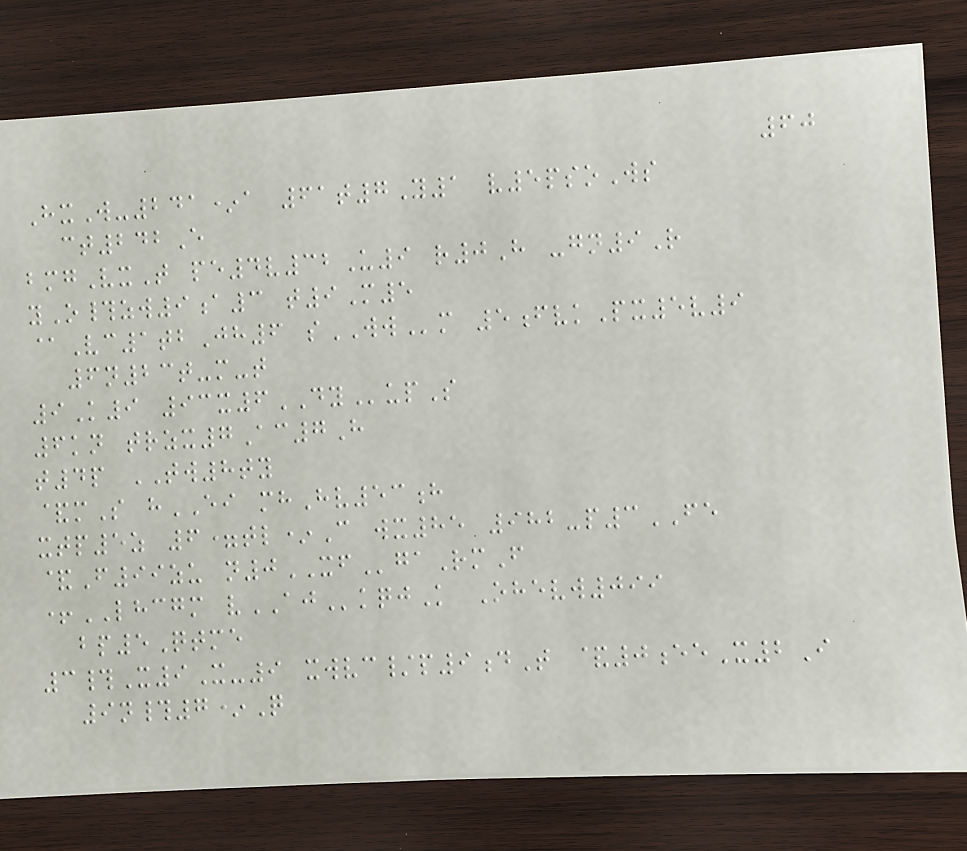60
HxW-241*a 61t7Y1 v5psoWs
ct242E
bmgVxT pe4v32U9 r0H -gn9R
yO#zw9a3 t9M5
@Vc1tbJh6 sWWm 5fvkPx5v9
6n23t-m-t
9K9 93x6DYupS
6kn trzx7Ac7H
t4p TW8ty
&mS hEI mhHv53h
xtp5z 6=tl*C wx85 982-p3FE
&F99zu n0XFgaRmF
+LHCGM vAJkqjK Ohevw099
bp5Qtme
3#X9X-9 xwvc/p9dT &0eeX2I
9n#7*Q
